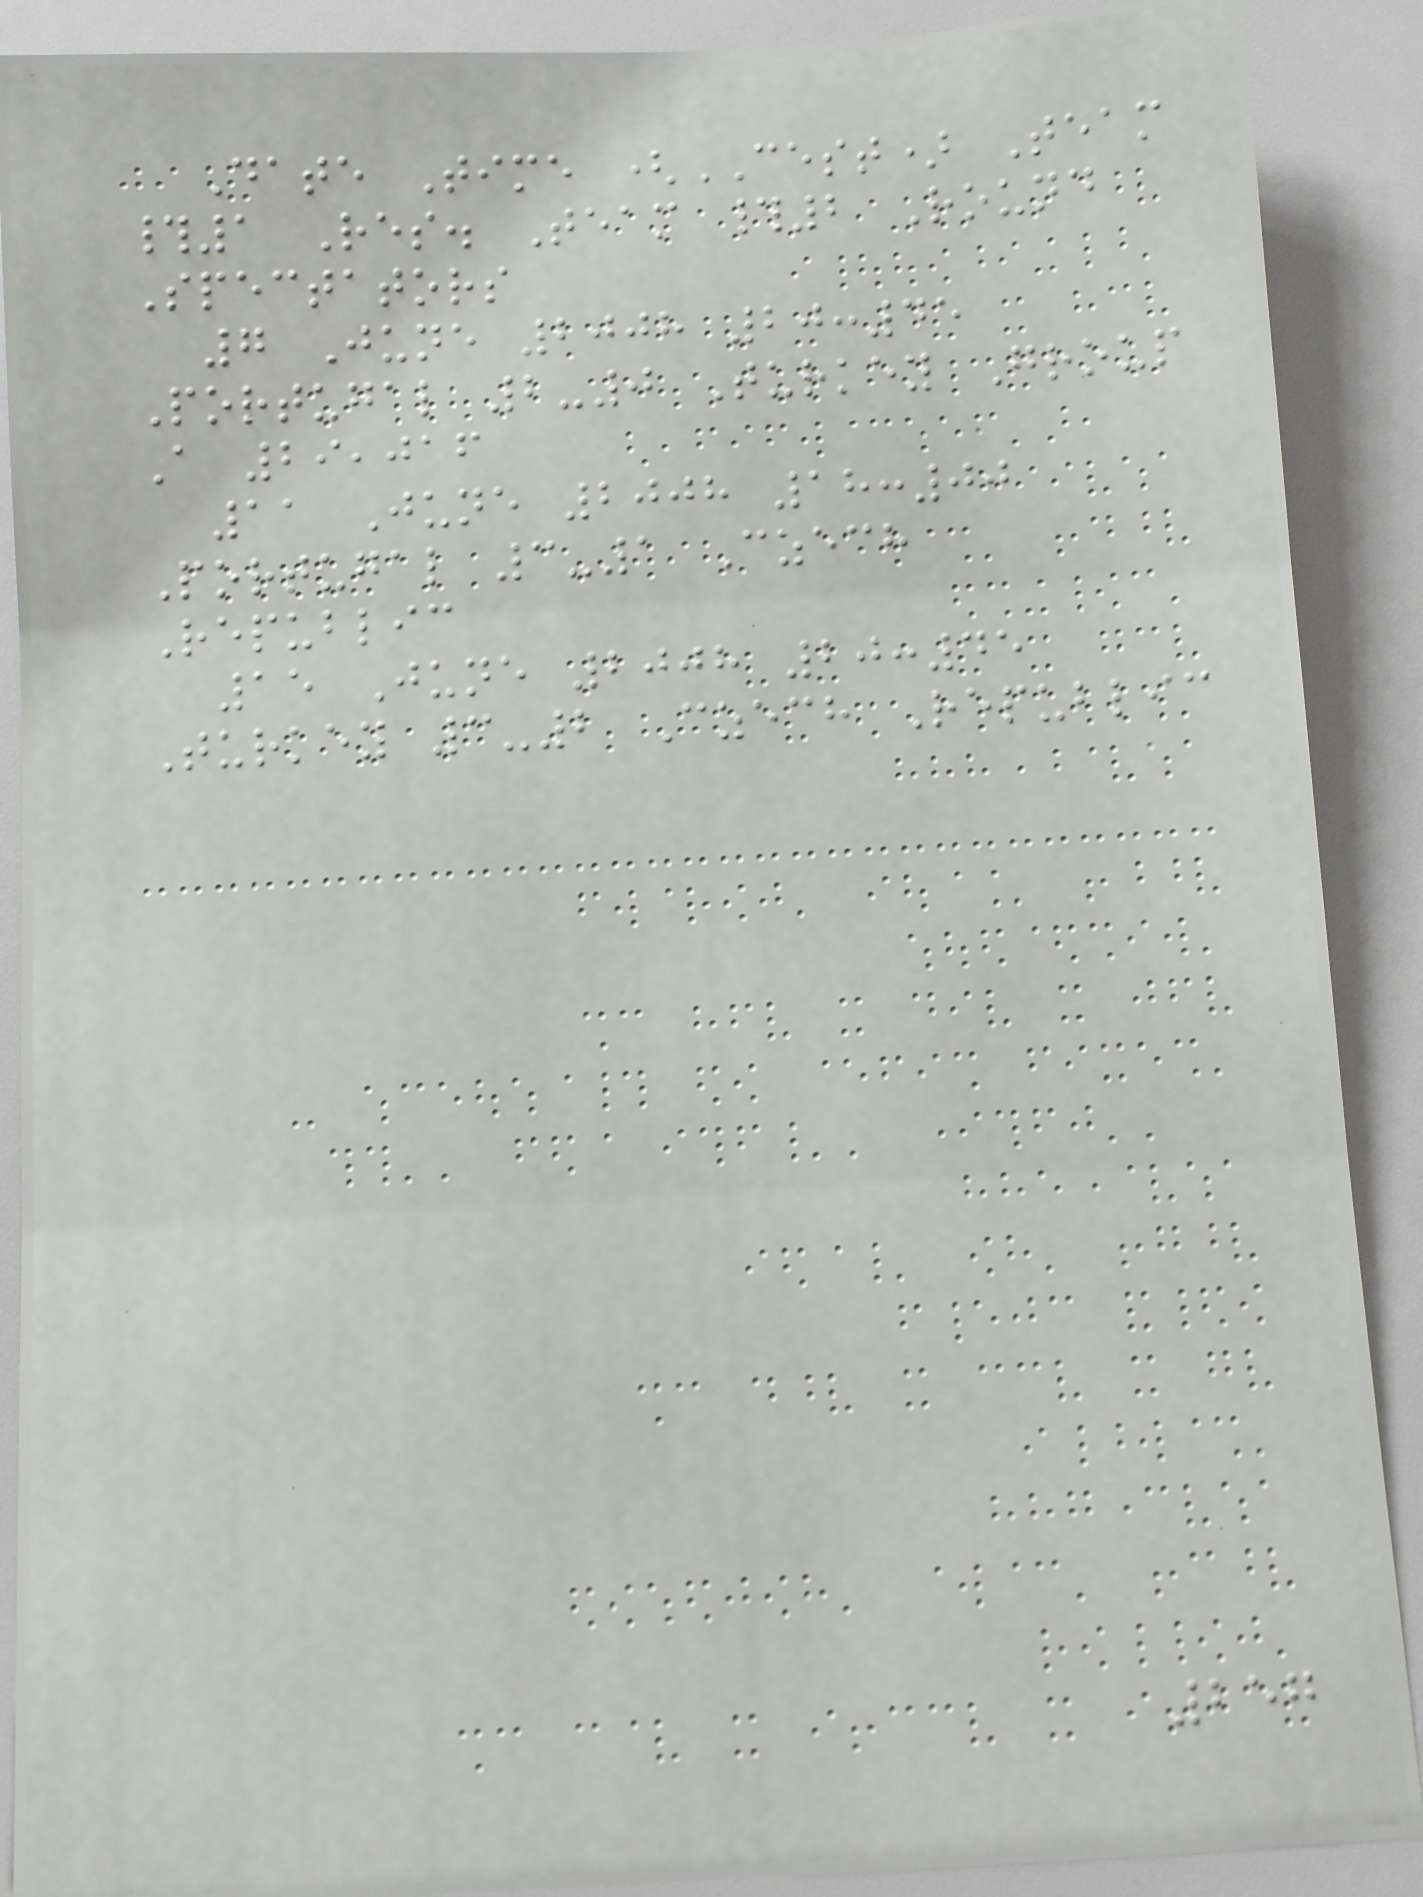Date Time (CEST) Team
#1 Res. Team #2 Round
Spectators
7 June 2008 20:45
Portugal 2-0 Turkey Group
A 29,016
11 June 2008 18:00
Portugal 3-1 Czech
Republic
15 June 2008 20:45
Turkey 3-2 Czech Republic
257
